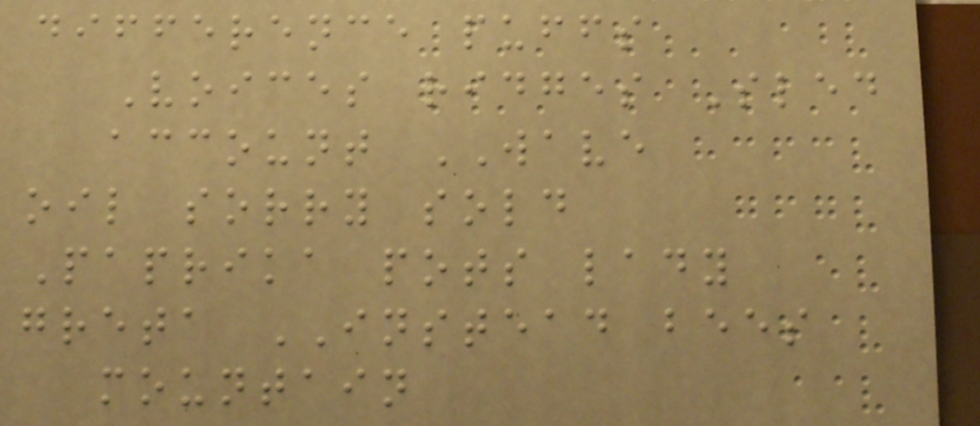difference puffs
Voices ridges Sled
account WAVE
oil sorry sold
Paprika pots lady
greta INSTEAD bees
mountain
